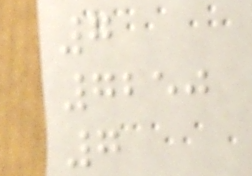7
7250
7
